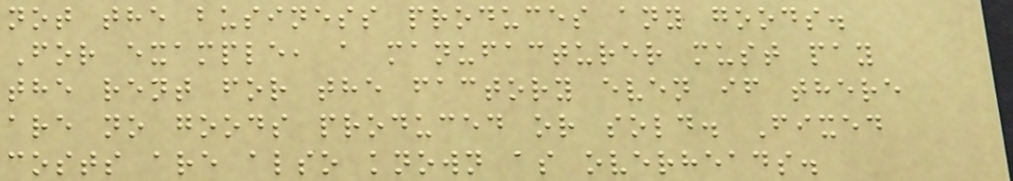not the business produces any goods.
For example, a manufacturer must pay
the rent for the factory even if there
are no goods produced or sold. Fixed
costs are also known as overheads.
